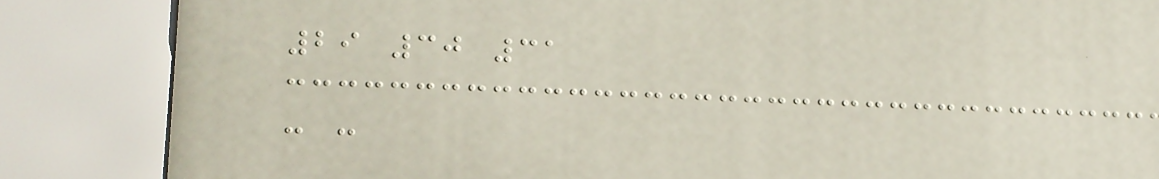29 30 31
- -
